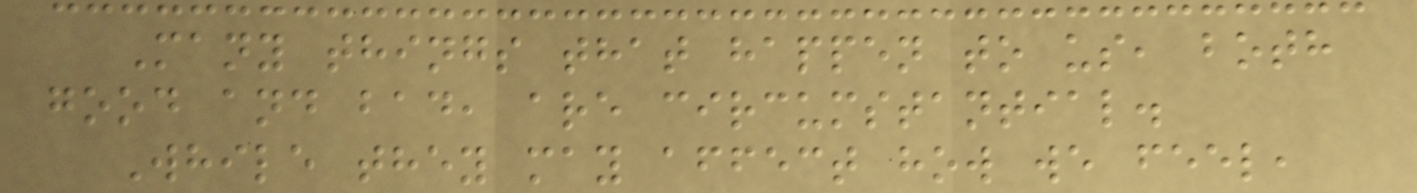Many things that happen to us, both
good and bad, are circumstantial.
While they may affect how we feel,
